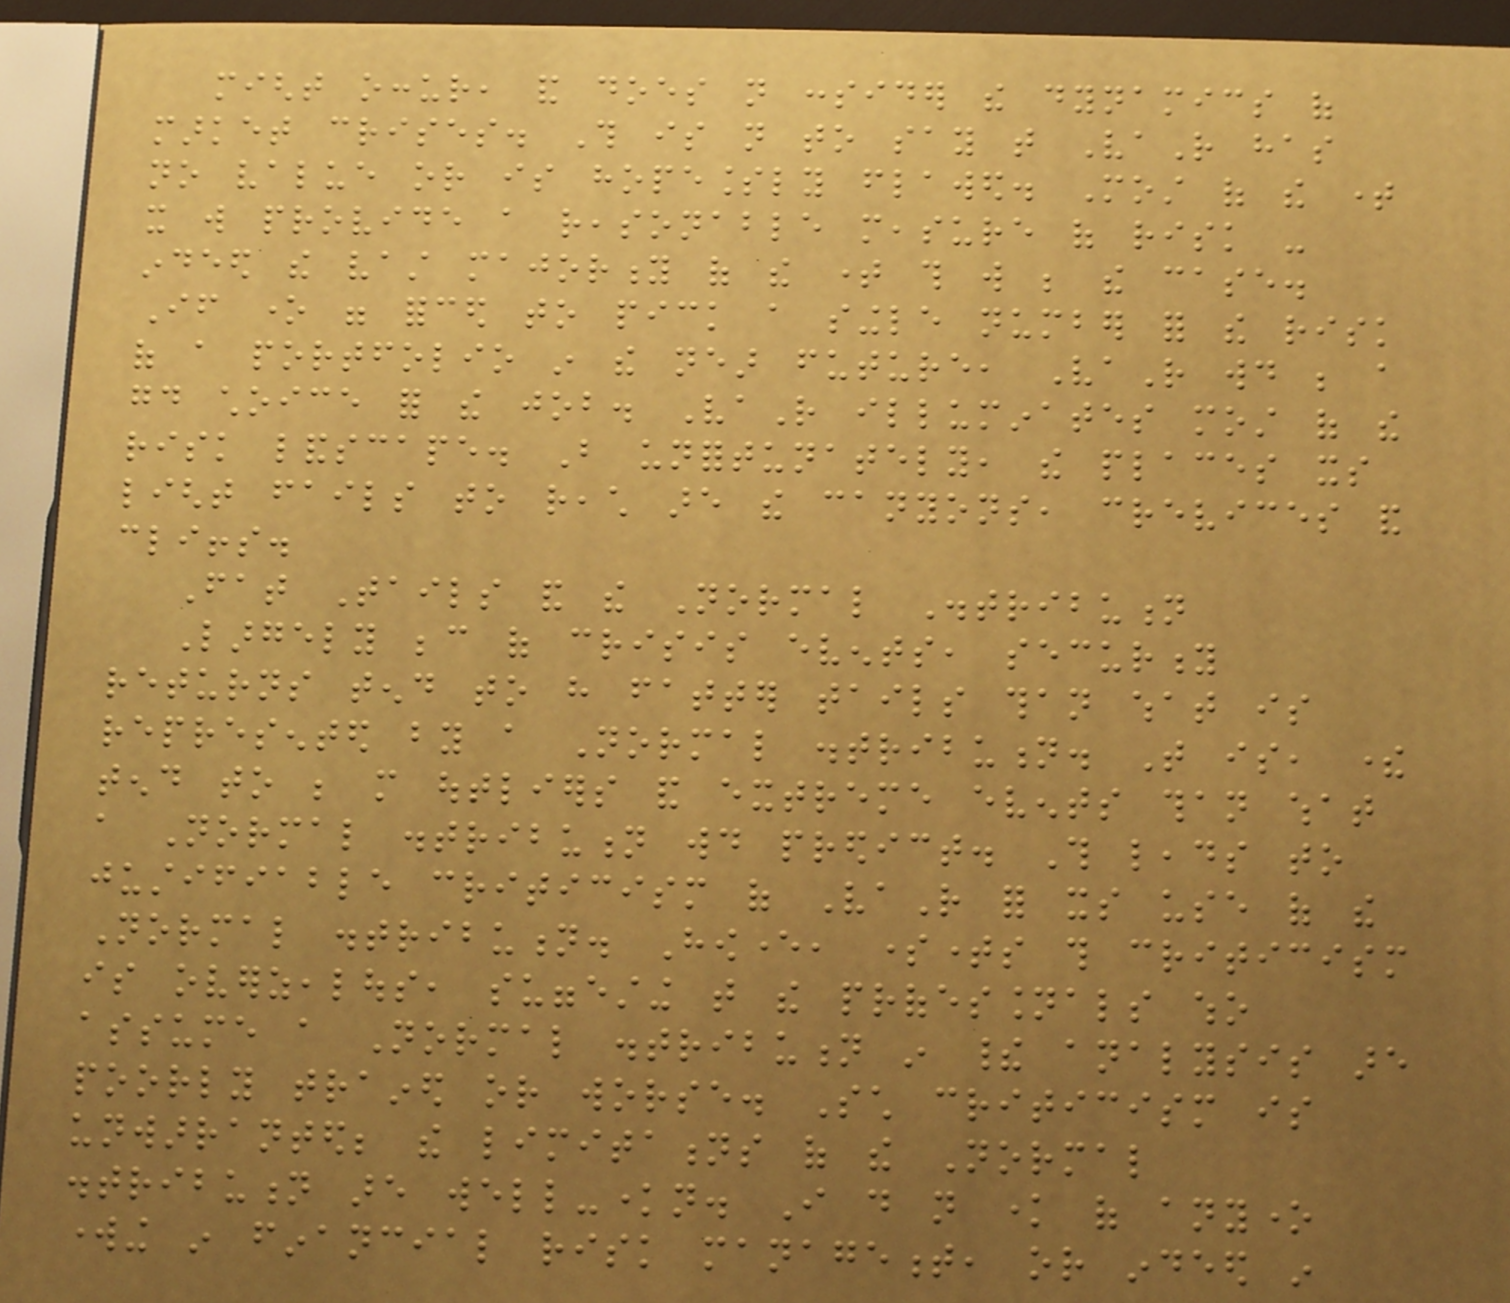might occur, and does not consider the dynamics of
market crises. This is not to say that VaR has
no value or is hopelessly flawed. Most of the time
it will provide a reasonable measure of risk -
indeed the vast majority of the time this will be the case.
If one were forced to pick a single number for the risk
of a portfolio in the near future, VaR would be a
good choice for the job. VaR illuminates most of the
risk landscape. But unfortunately, the places its
light fails to reach are the canyons, crevices and
cliffs.
Fat Tails and the Normal Distribution
Largely because of crisis events, security
returns tend to have fatter tails than what is
represented by a Normal distribution. That is, there
tend to be more outliers and extreme events than what
a Normal distribution would predict. This leads to
justifiable criticism of VaR for its use of the
Normal distribution. However, sometimes this criticism
is overzealous, suggesting that the professionals who
assume a Normal distribution in their analysis are
poorly trained or worse. Such criticism is
unwarranted; the limitations of the Normal
distribution are well-known. I do not know of anyone
working in financial risk management, or indeed in
